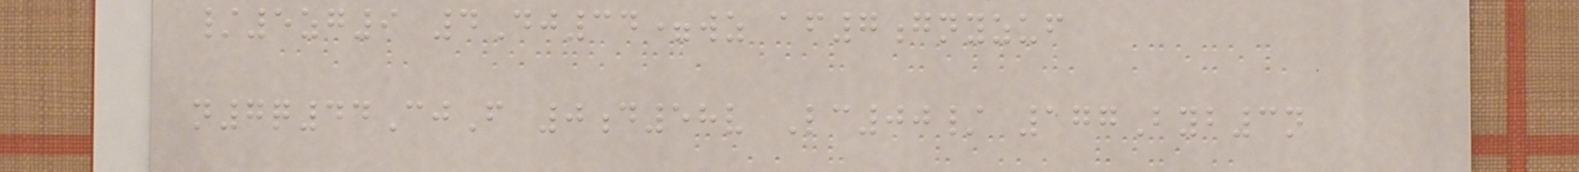/5zg9 4Dj34=wz af7gnyzuf
n7q44CjF 0d58v Lc00/ 177Byb3n
